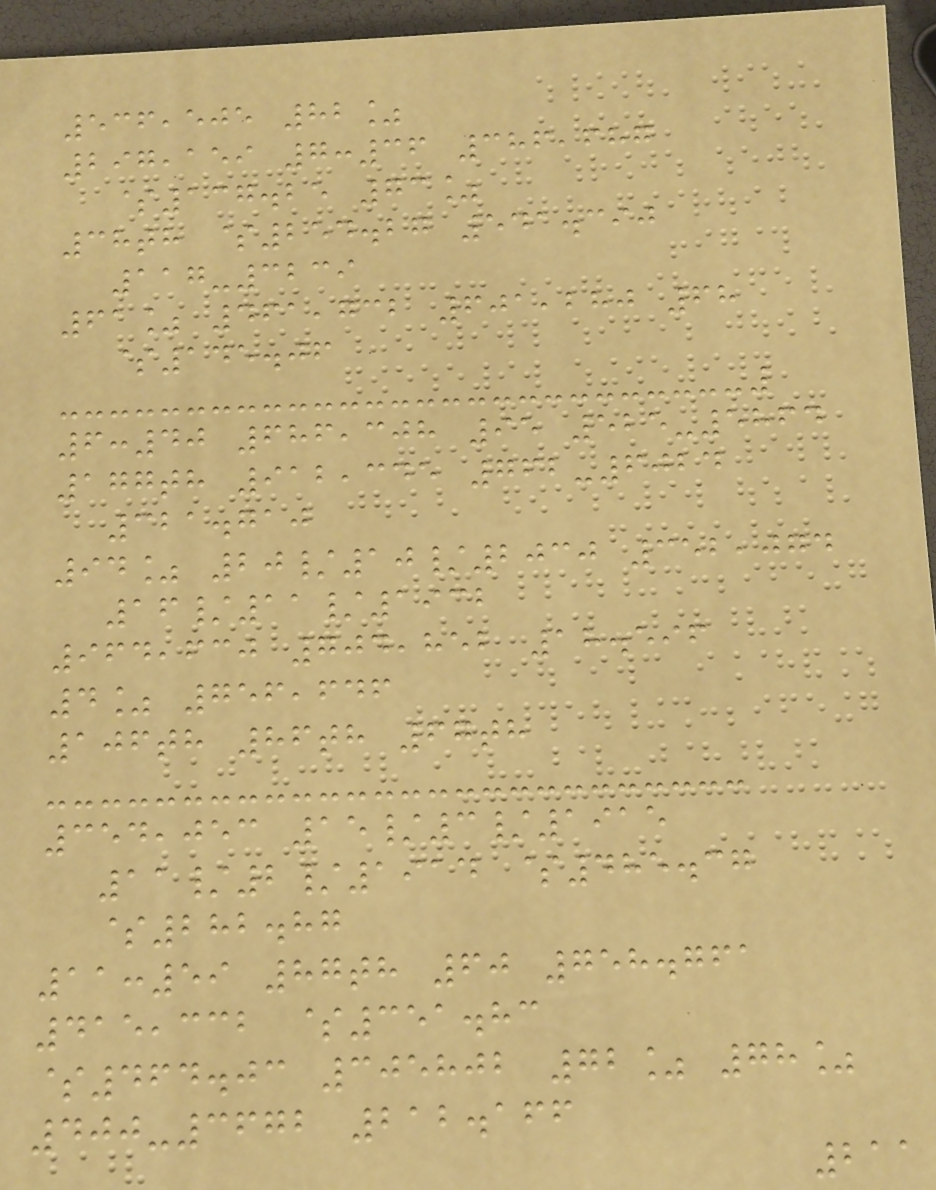536,505 82%
297,159 7:36 386,687
$137.25 73%
38th $254.27 541.390
117-3239
61% 461,732 601,280 68
$145.06
6:40 686,308 95 525-5864
177th 912,345 762-6024
321.710
94% 20/10/2030 352,074
16/11/1932
964,630 704,852 18.596
4% 756,646
106th 86th 67th
354,053 15/3/1915
11/2/1914 $485.37
$282.87
11:59 87th 60 758.761
415,332 $351.83
$464.03 305802 72% 78%
400-3672 212.166
211
